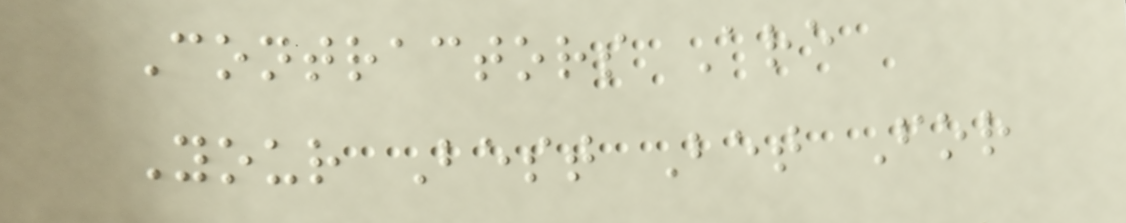Contractors Are
Your Best Bet For
